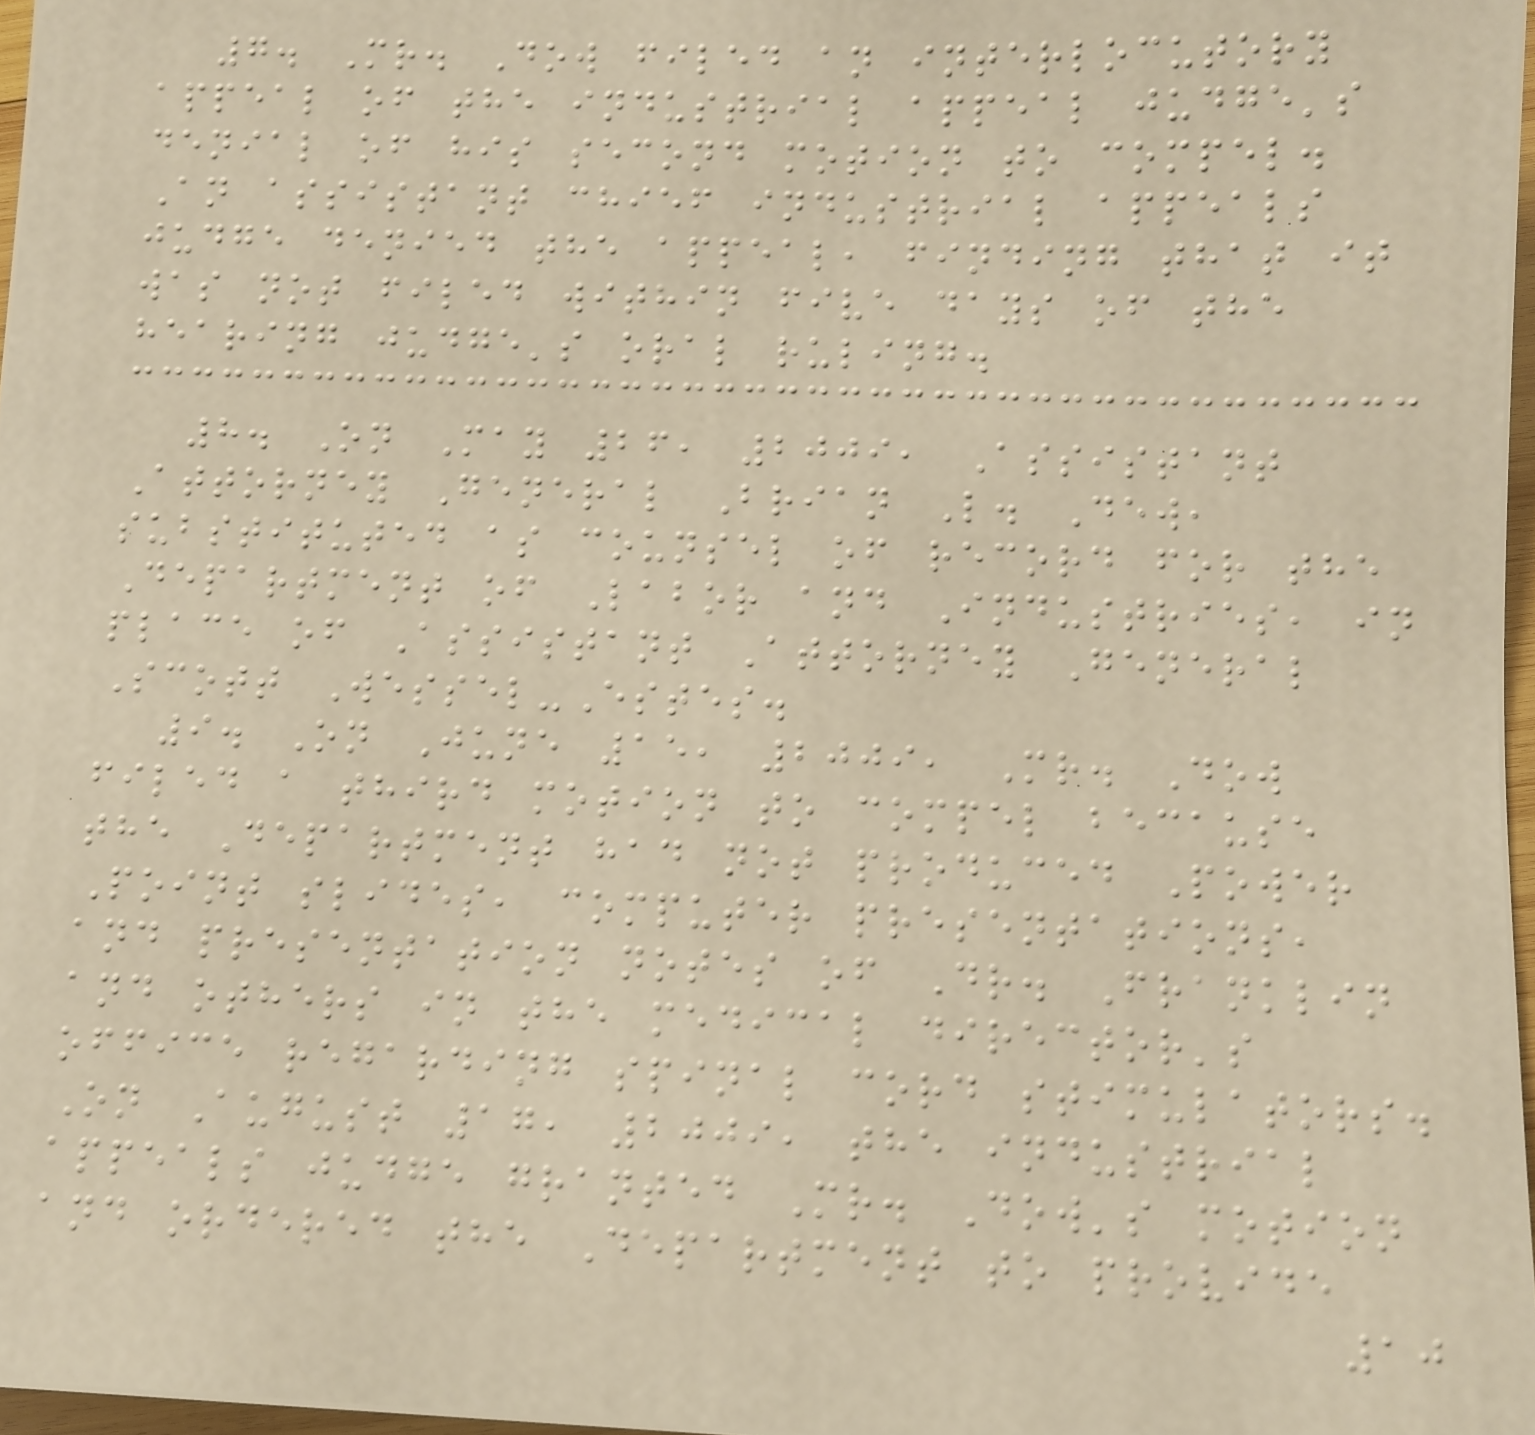7. Mr. Dow filed an interlocutory
appeal of the industrial appeal judge's
denial of his second motion to compel.
An assistant chief industrial appeals
judge denied the appeal, finding that it
was not filed within five days of the
hearing judge's oral ruling.
8. On May 26, 2009, Assistant
Attorney General Brian L. Dew,
substituted as counsel of record for the
Department of Labor and Industries, in
place of Assistant Attorney General
Scott Wessel-Estes.
9. On June 15, 2009, Mr. Dow
filed a third motion to compel because
the Department had not produced Power
Point slides, computer presentations,
and presentation notes of Dr. Franklin
and others in the medical director's
office regarding spinal cord stimulators.
On August 17, 2009, the industrial
appeals judge granted Mr. Dow's motion
and ordered the Department to provide
10
